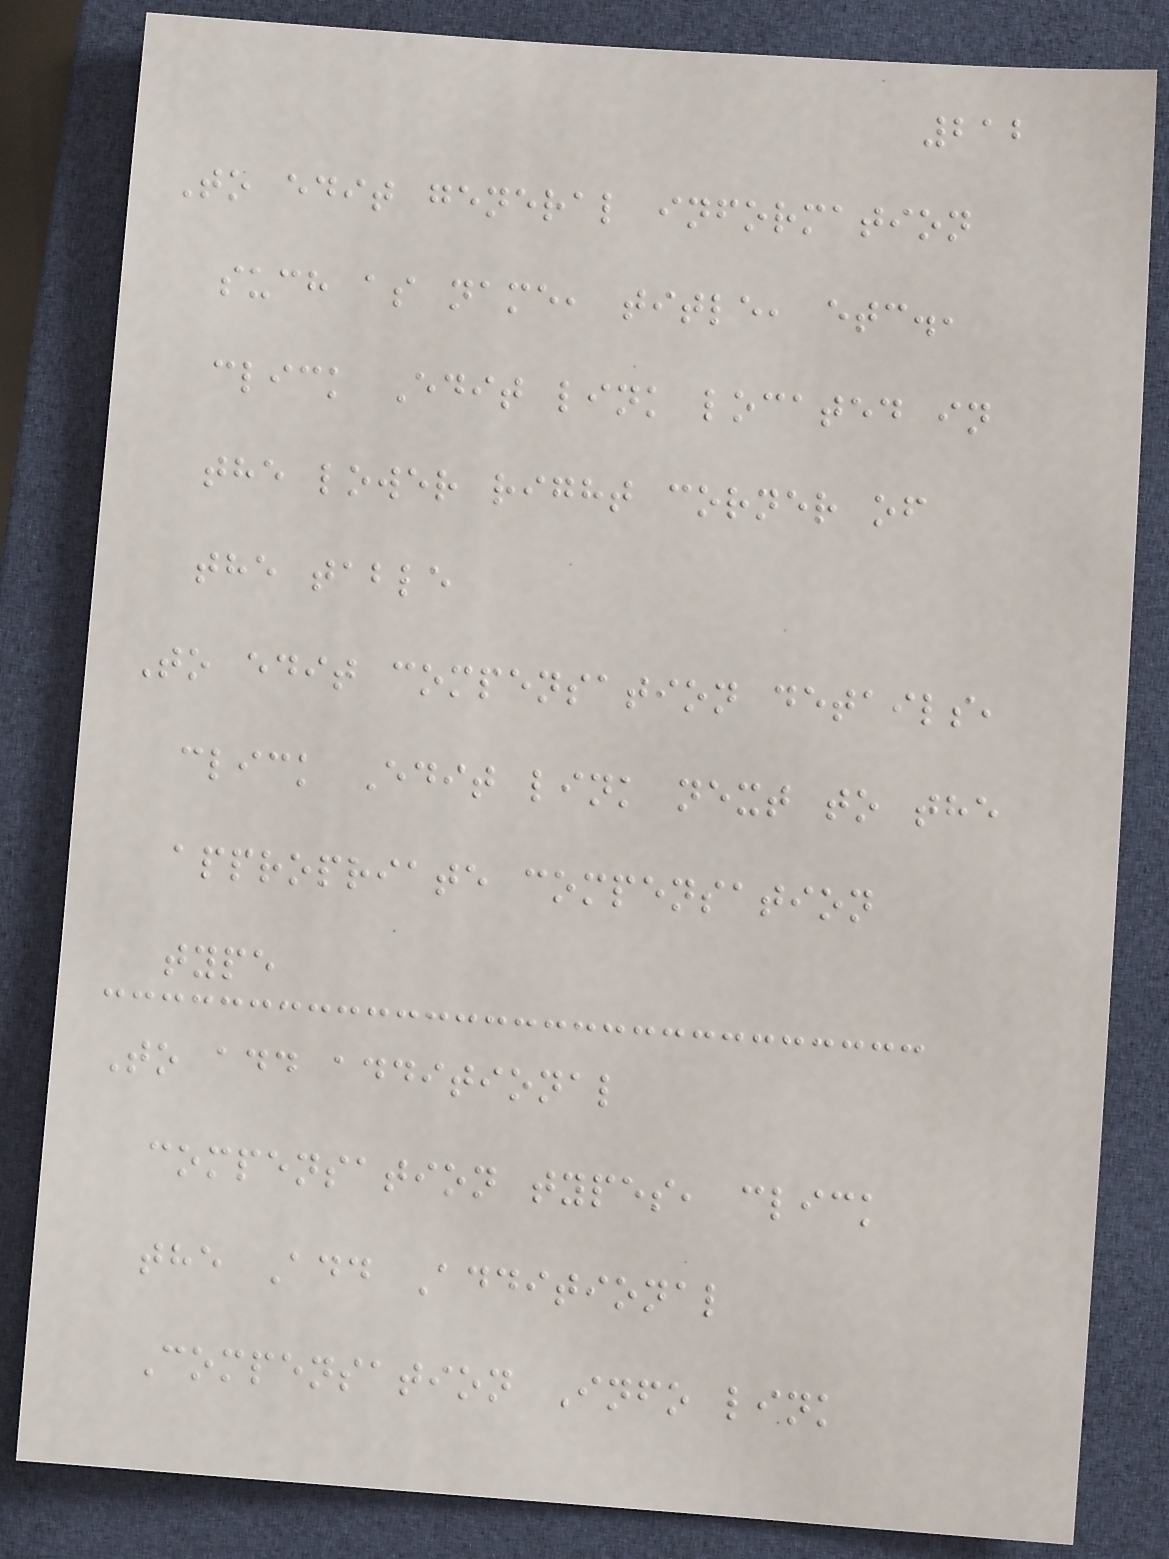212
To edit general information
such as name, title, etc.,
click Edit link located in
the lower right corner of
the table
To edit compensation details,
click Edit link next to the
appropriate compensation
type
To add additional
compensation types, click
the Add Additional
Compensation Info link
